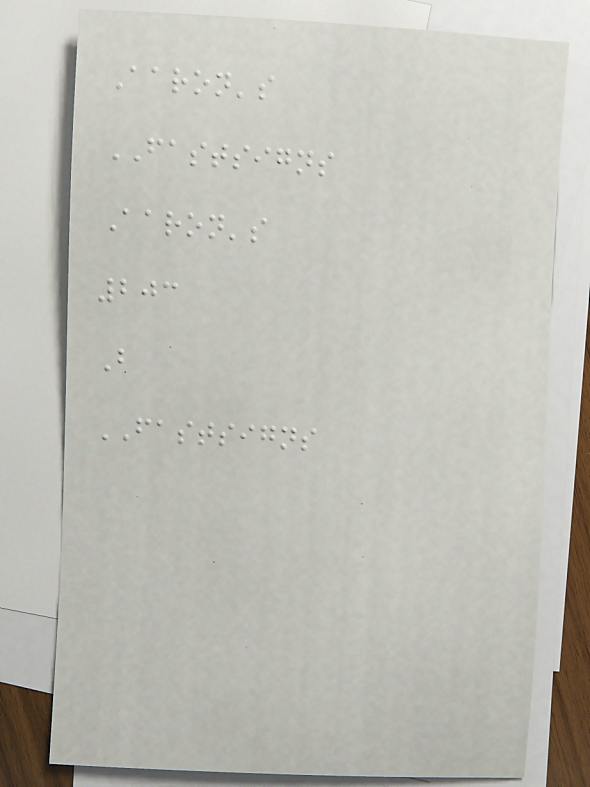Aaron's
FASTSIGNS
Aaron's
203
B
FASTSIGNS
